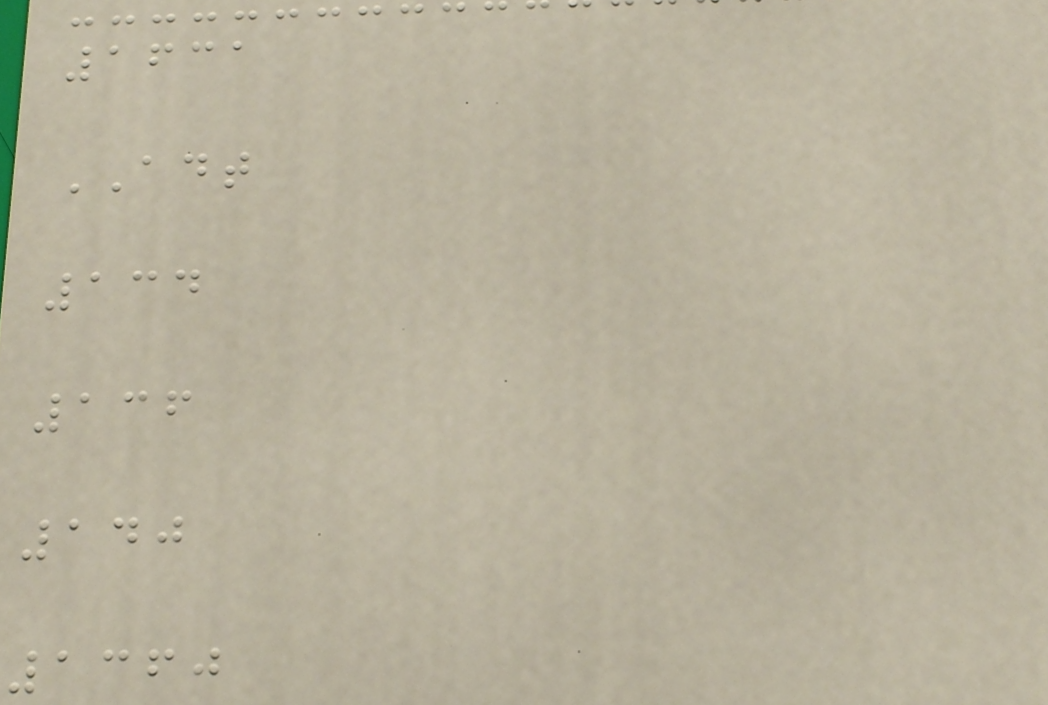1631
ADT
134
136
140
1360
